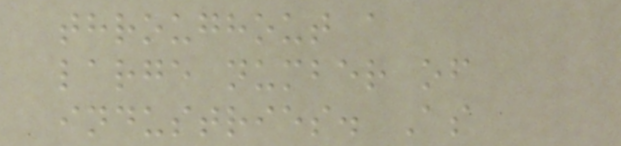throughout a
large number of
industries. As
